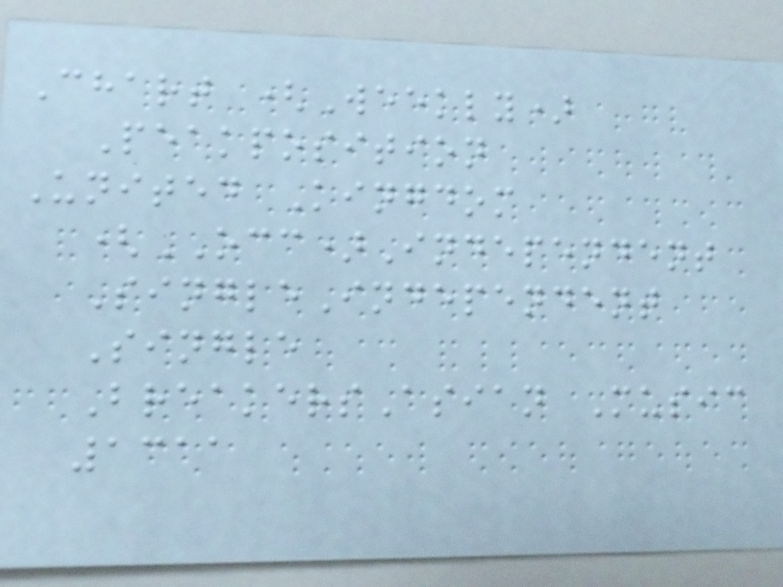Chart (Weekly)
Peakposition
United Kingdom
(OCC)Independent
SingleIndependent
Single
BreakersAsian Music
1311
